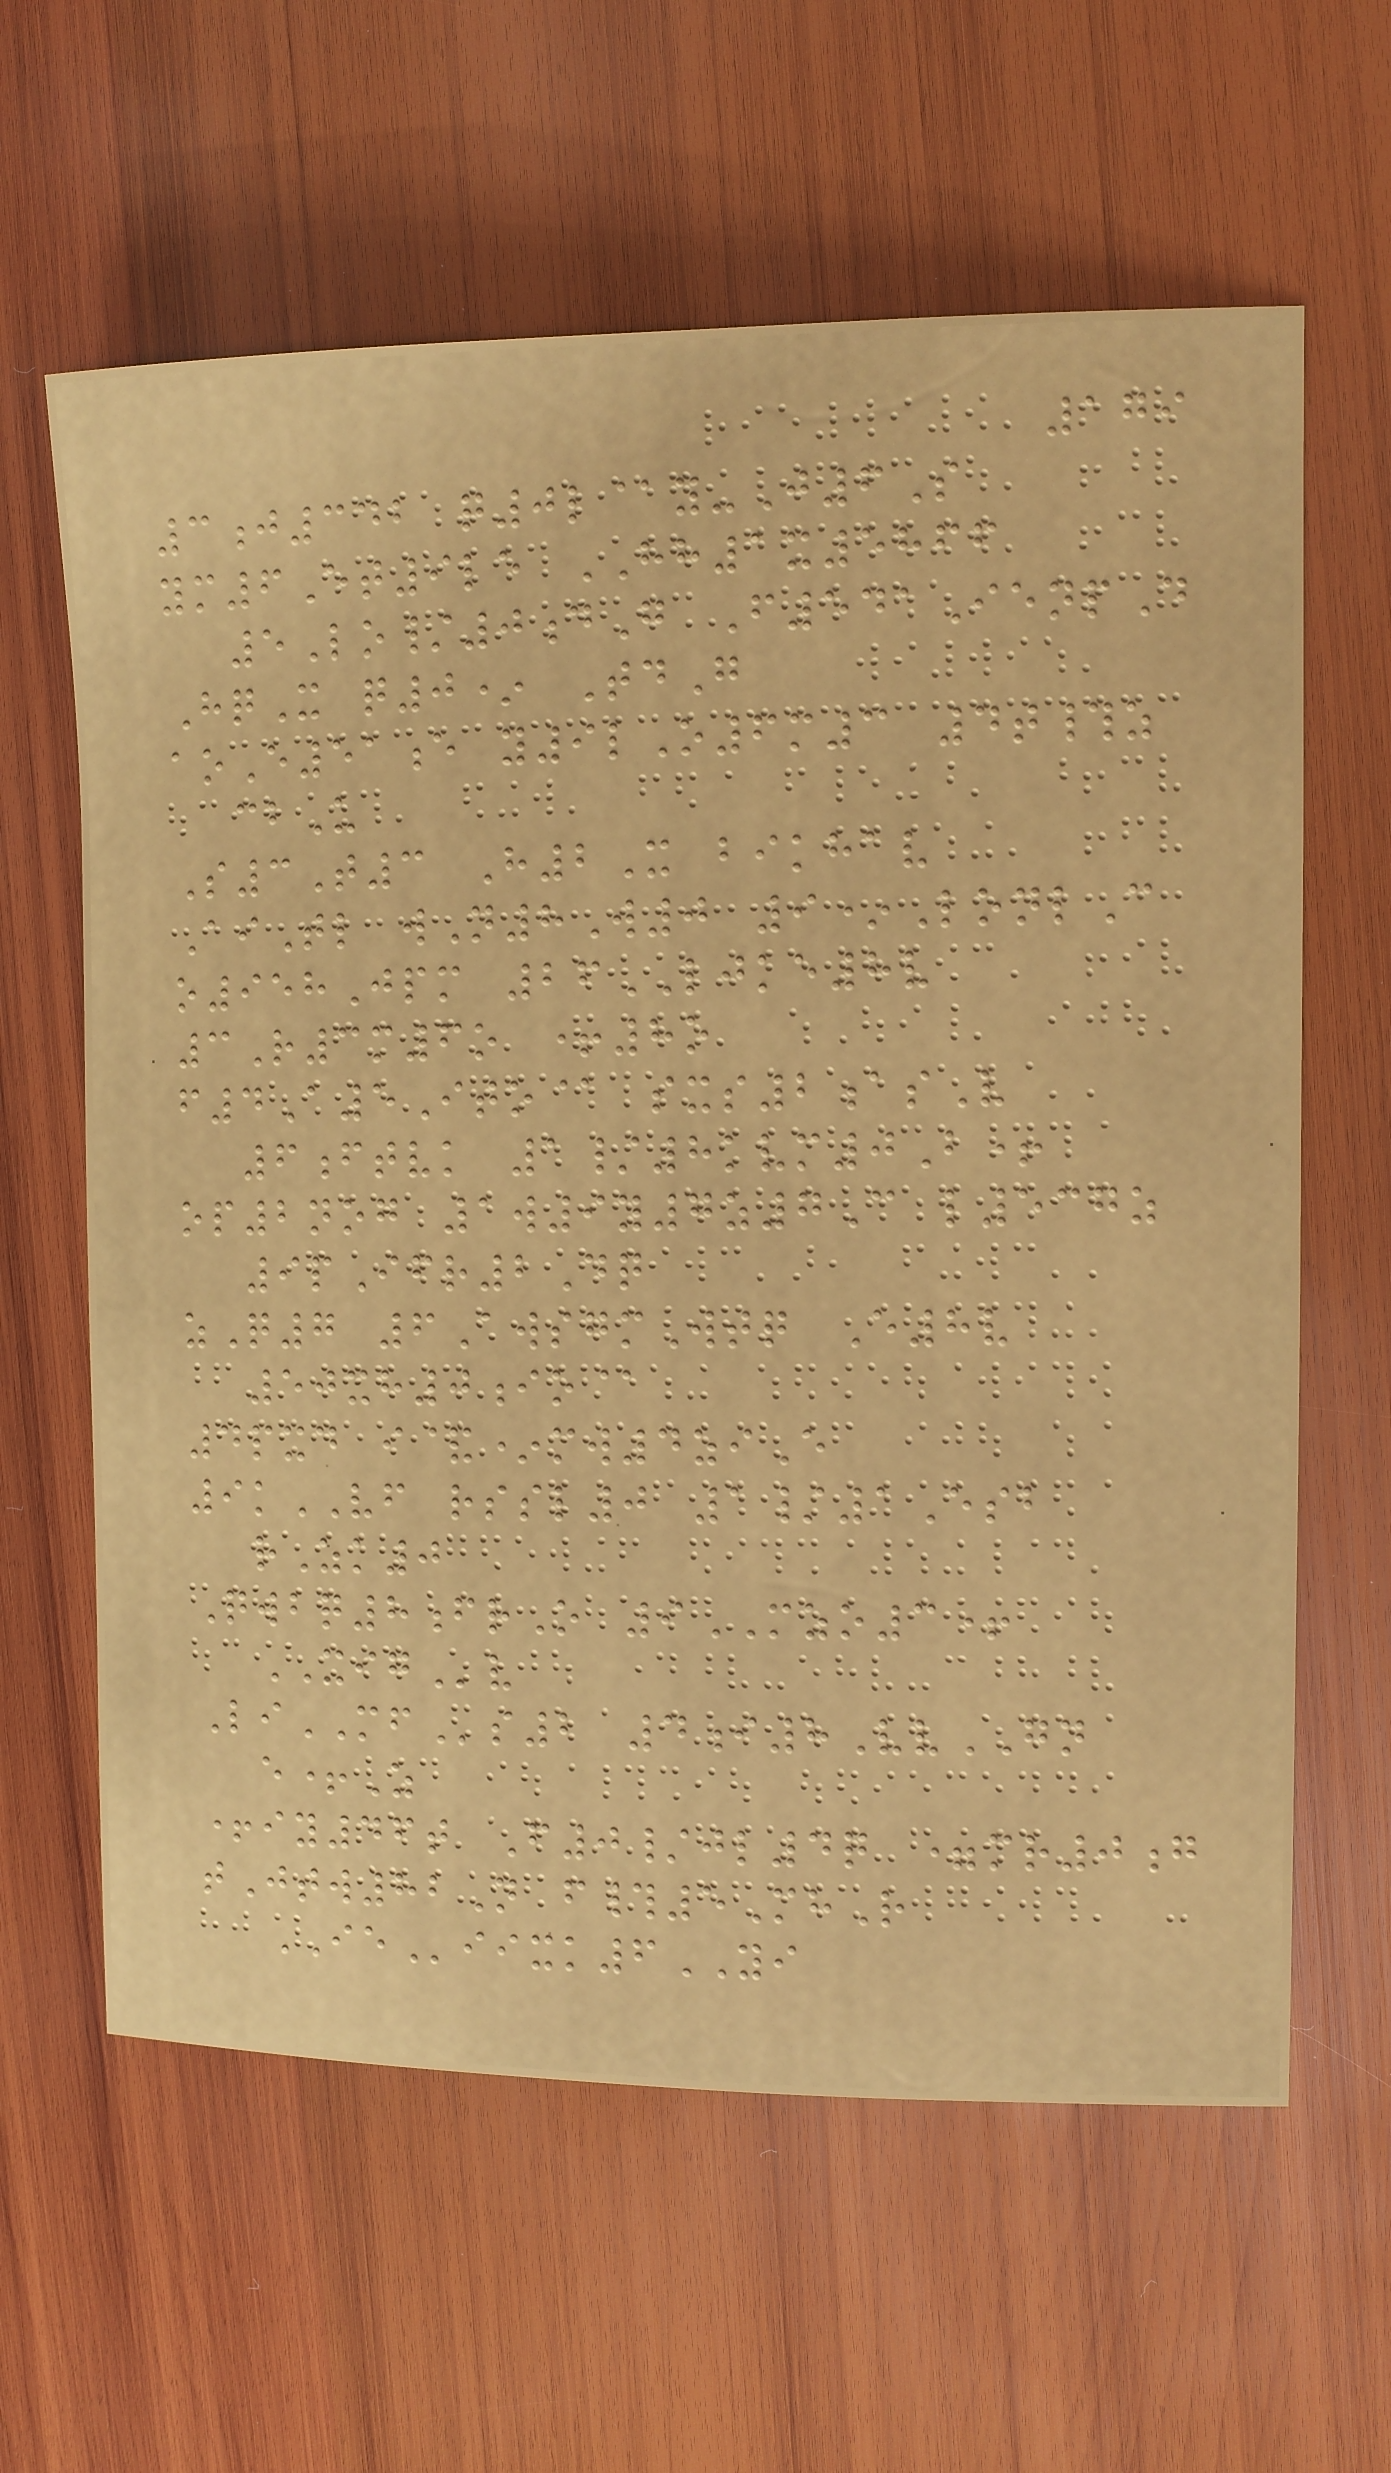179
3j342 q0l@y-J6S
ym6Et9le HH1x5866
5Lo/0dG F541IenpD
HqX q0* TdG
aoE51e y9lO6m3 4t#z
cbU
S3T3 H2X bikhav
AiTl wN8W0 9*LonlC
o958Jpm 26LJKE8v
3R3m6o +8o
f4A5Ito@ sxs2asV
6ftvk 1/8kvm0B+
op2nog 1w9y7z7C l537z
9pIfr2Dq
zQ7 6AwsgmWtq E8v
50xh0io@
4pxd i&*mw4ziE
9kVF rssl0 1/1Esb
rZk0
Qwbq8frO 9MZO3+
XIGv
LiMFs2 4i8VvGN
e+Z
+iy46t F0/jl4q =mr0g
tJtw82N f#5MhR
IEiixk6YI
